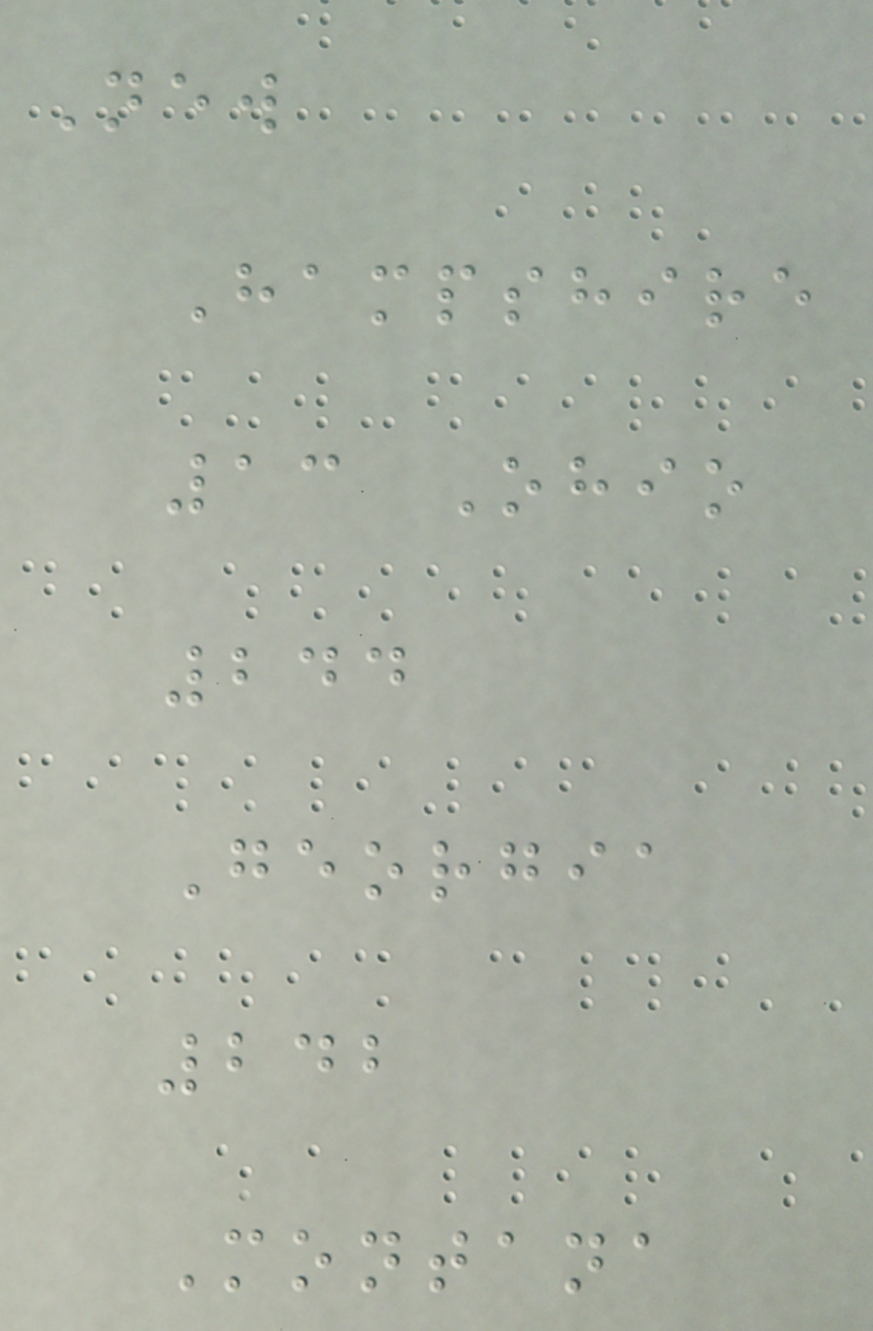New
Hampshire
13 Ohio
244
Georgia
242
Montana
